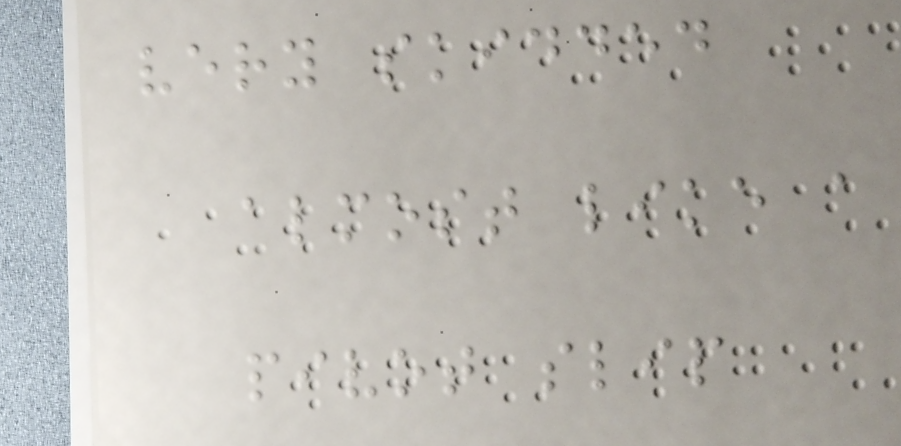very skidded
almost like a
pivot slip
